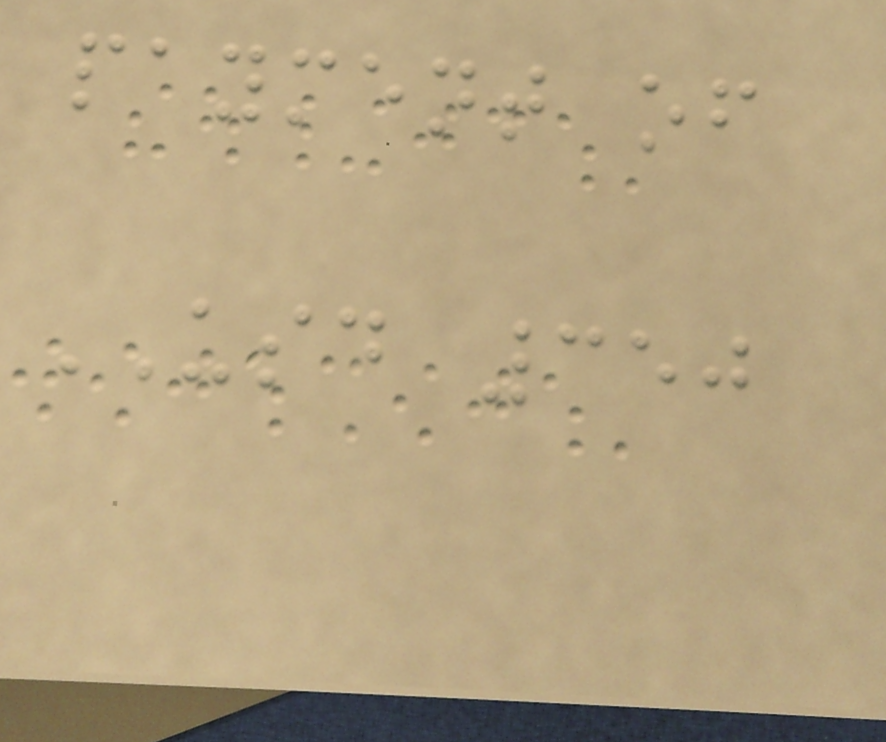payment of
USD 350
